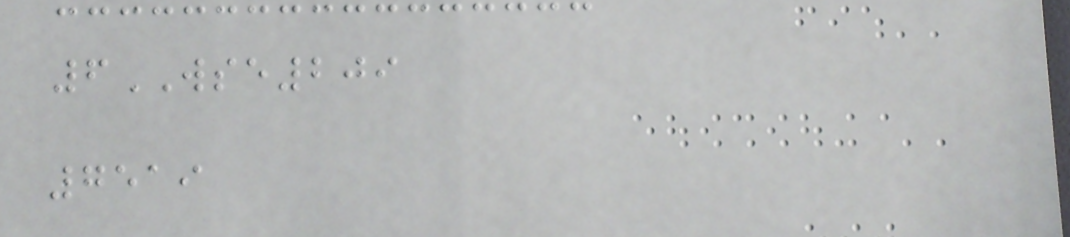6WSE209
7519
